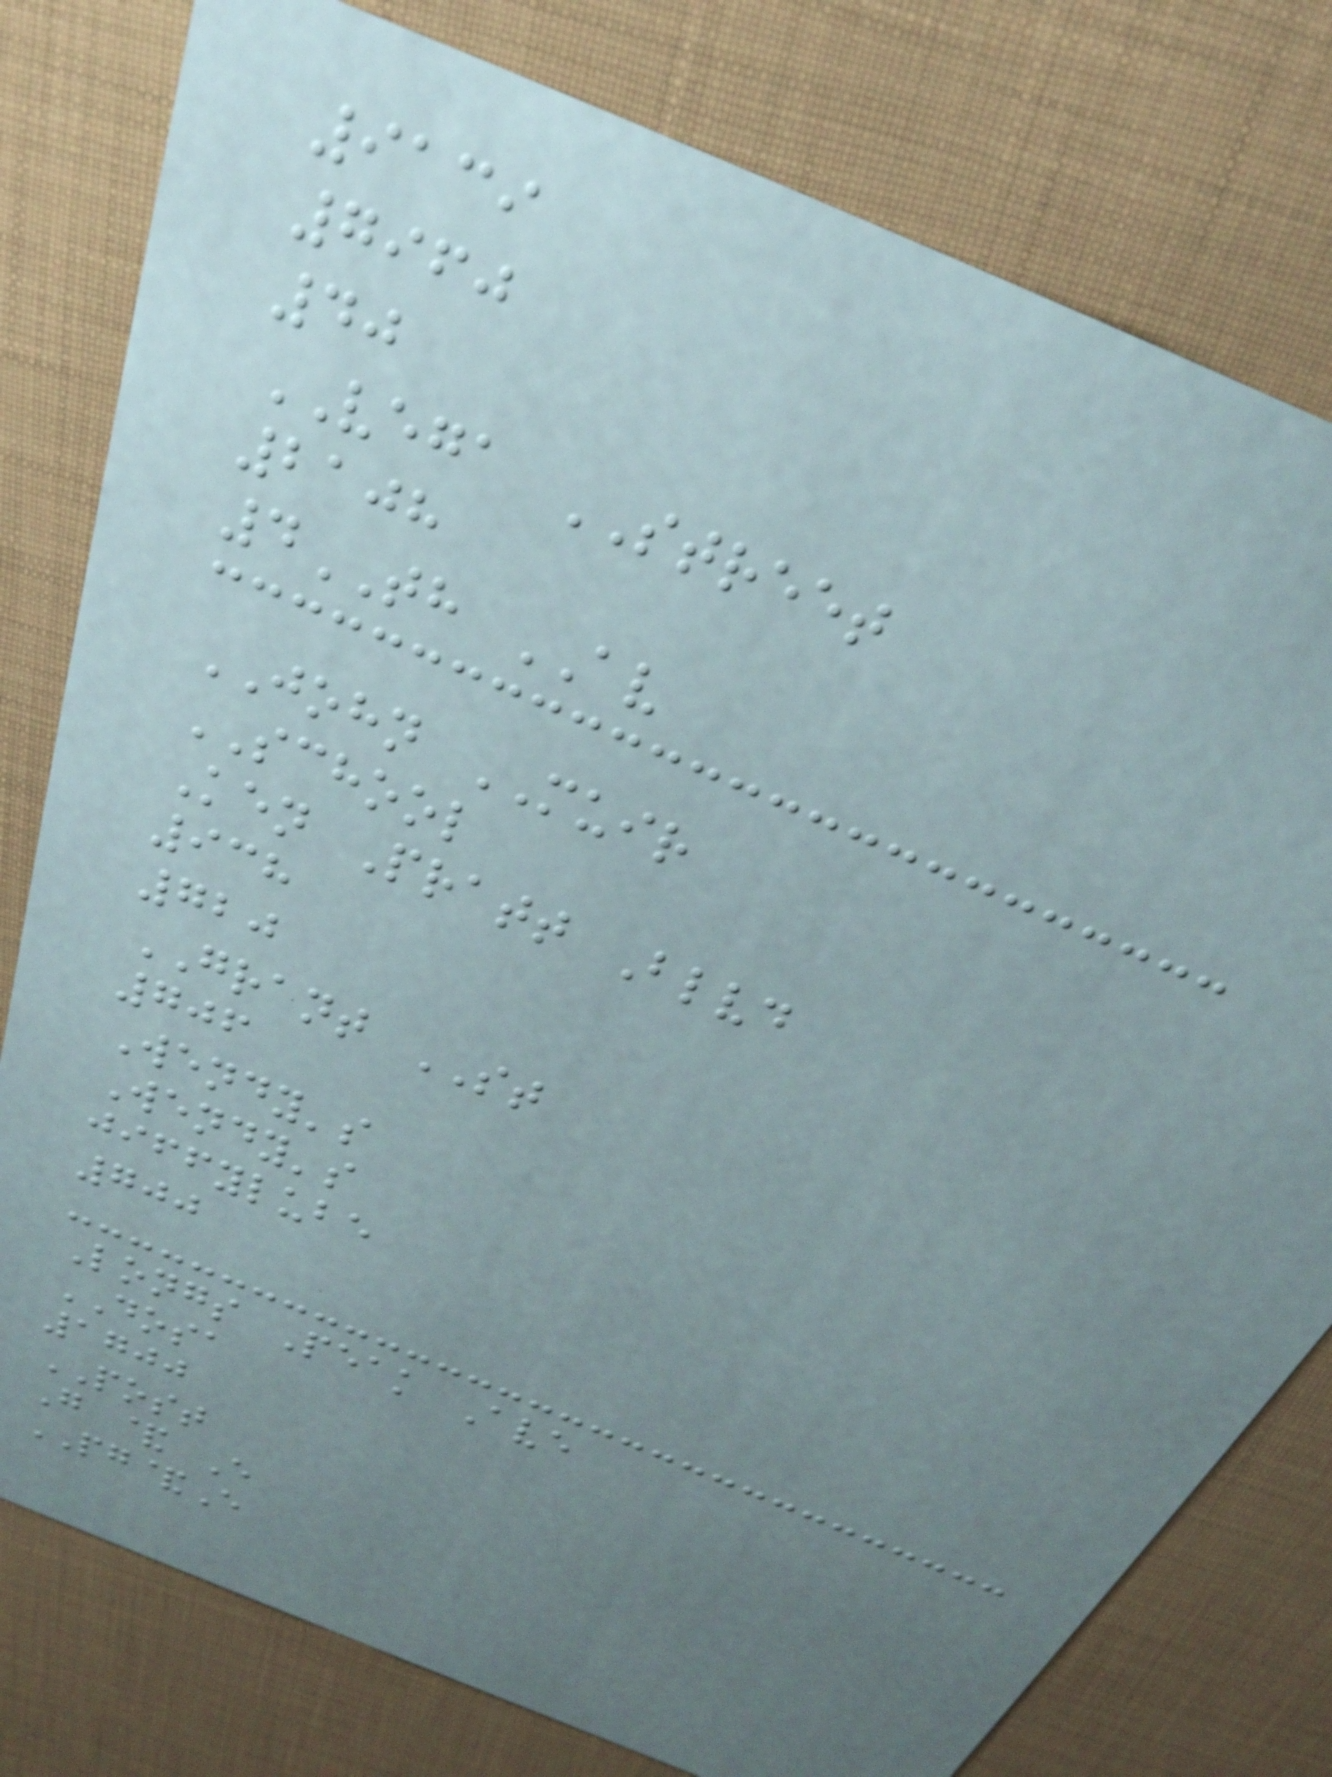9139
7960
40
VEGA STREET
2108
4TH AV
JOHN MUIR
SCHOOL
Ken Pratt Blvd
938
720
GRANT ST
706
Wendy's
Wendy's
jiffylube
700
Longs Peak Ave
DOSA
1700
POST
G & E
PG&E
